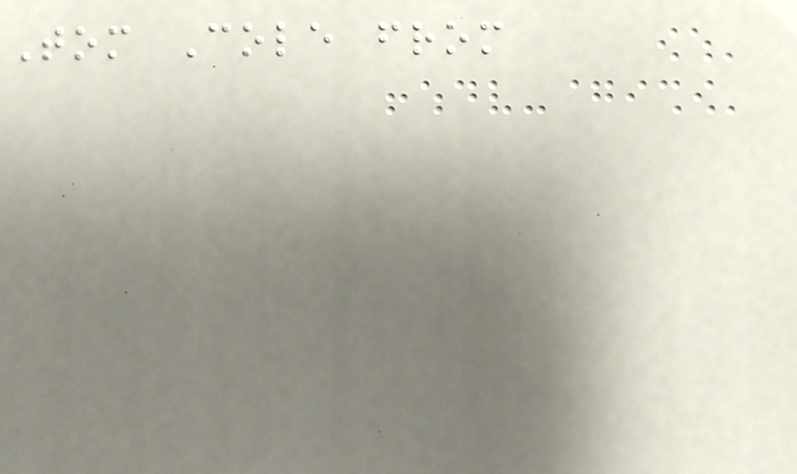Tom Cole from
